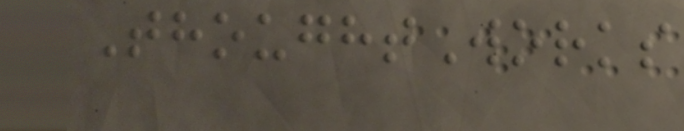ThoughtWorks
